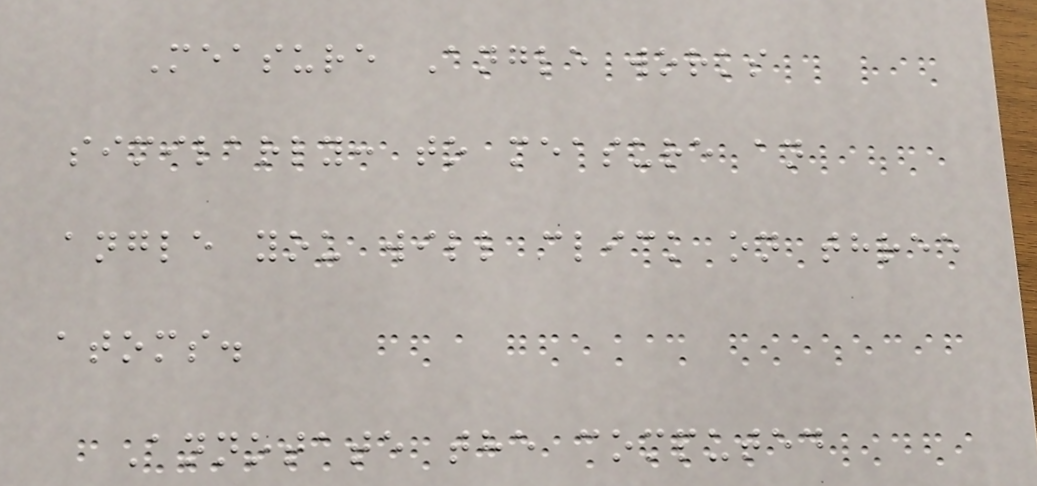Measure Angle works
similarly: to measure an
angle you will click on three
atoms.
Annotate the computed
